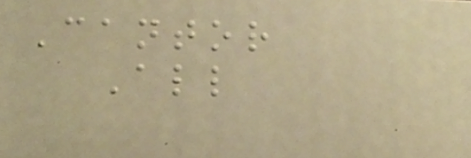Cantor
All
